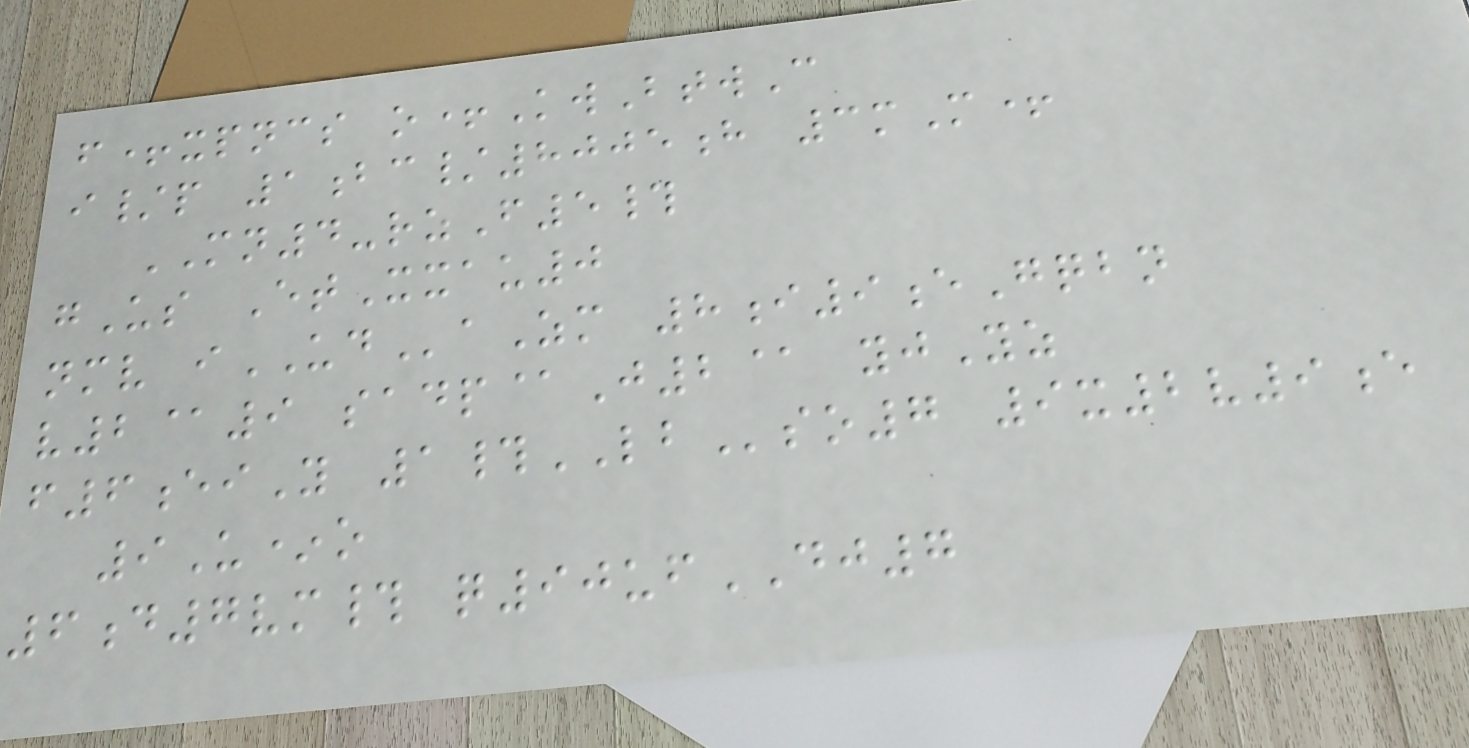f+xpncs o+KwBtwC
i/p 1bc/8005h 3mM+
MN4-rzF5#
gUs EtXxau0
nmv iUDaZm 8i9eGqbn
v2@9 sadp@J2@ yjYz
f6eiY 1#LBso7 9x2v9e
9U*o
6d7vm# q90ufDJ7
